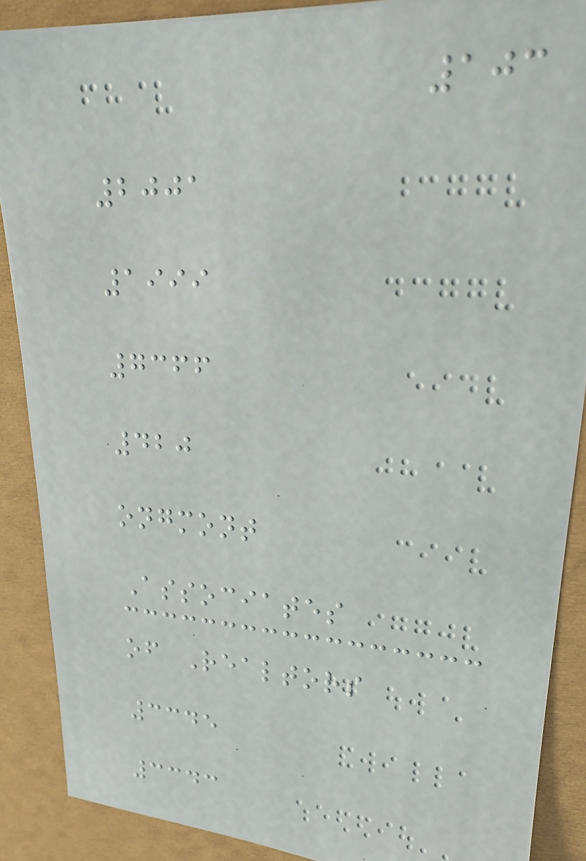103
2001
1999
7366
420
ongmont
Associates
of Realtors
3345
3343
